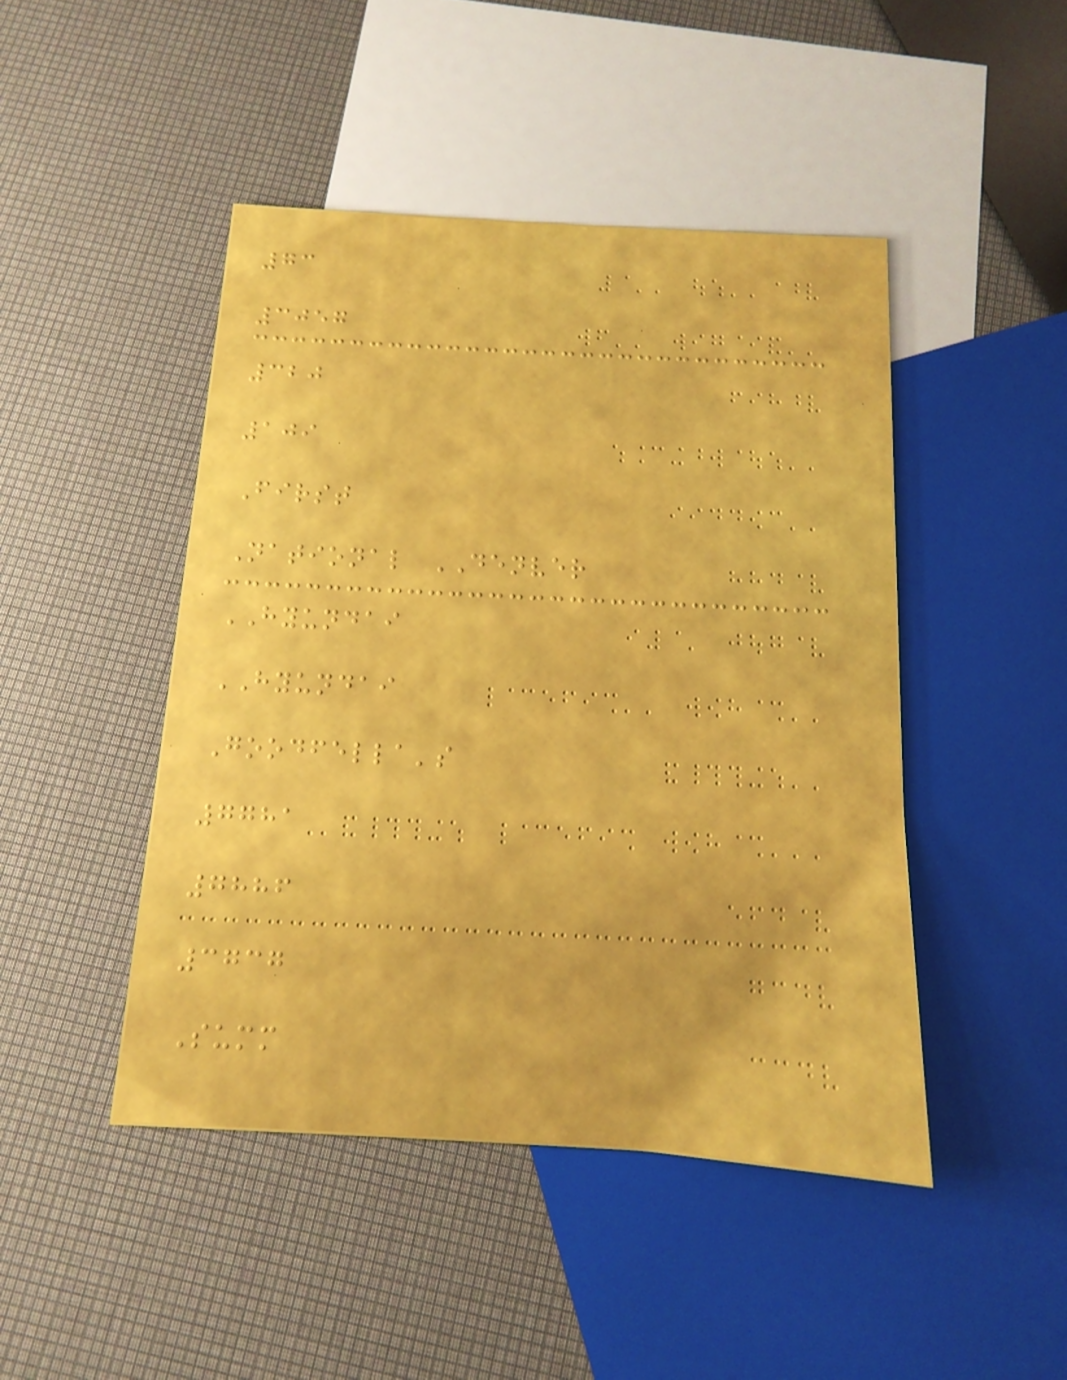73
3057
320
109
First
National DENVER
HYUNDAI
HYUNDAI
Goodfella's
7781
7886
3737
Summ
